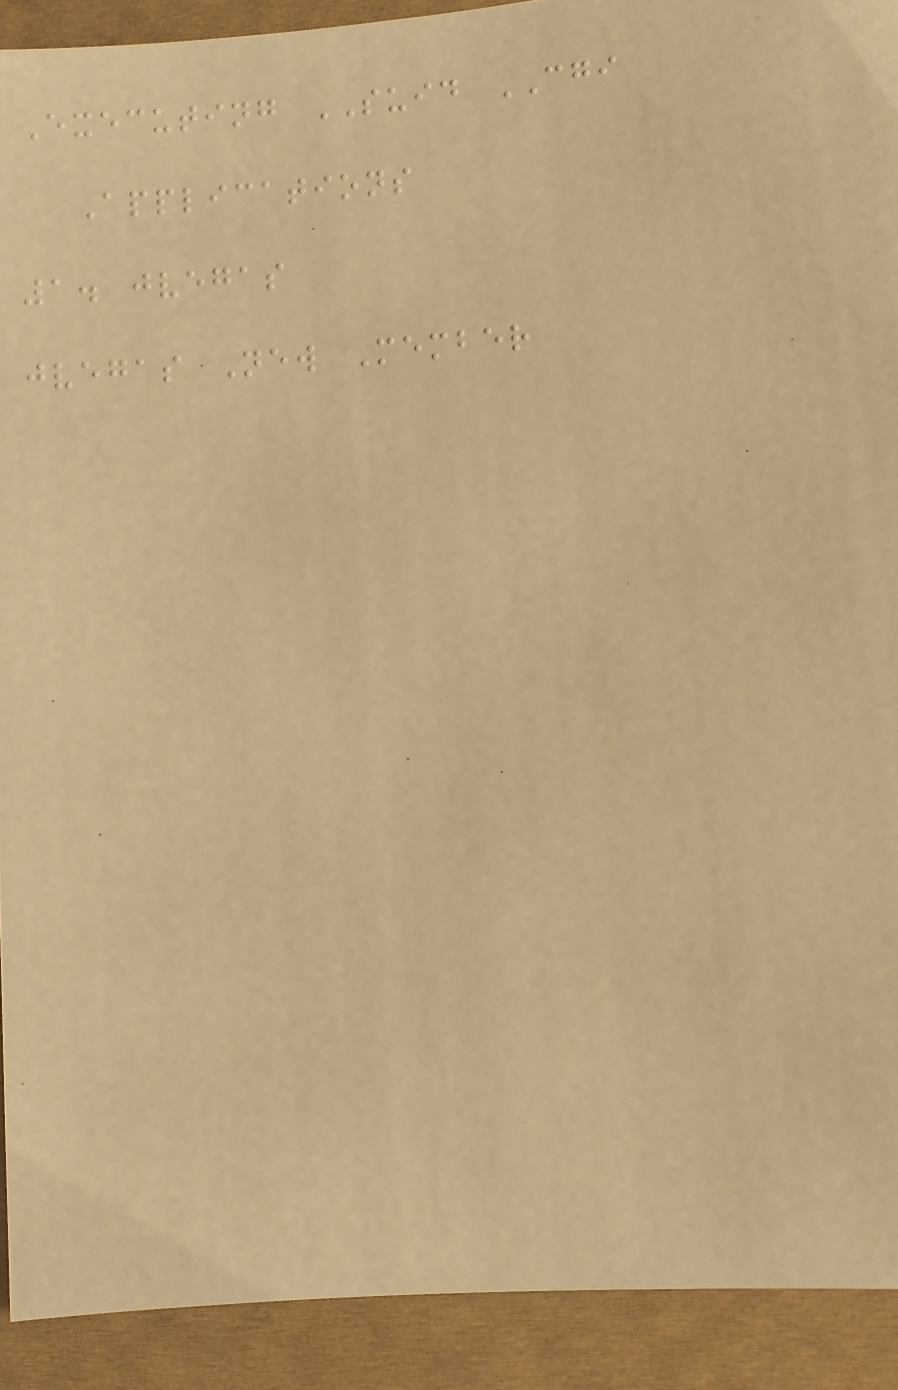Executing SUID CGI
Applications
1. jvegas
jvegas New Member
